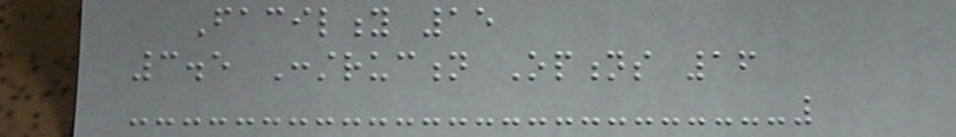Facility 15
3.5 Construction Options 16
